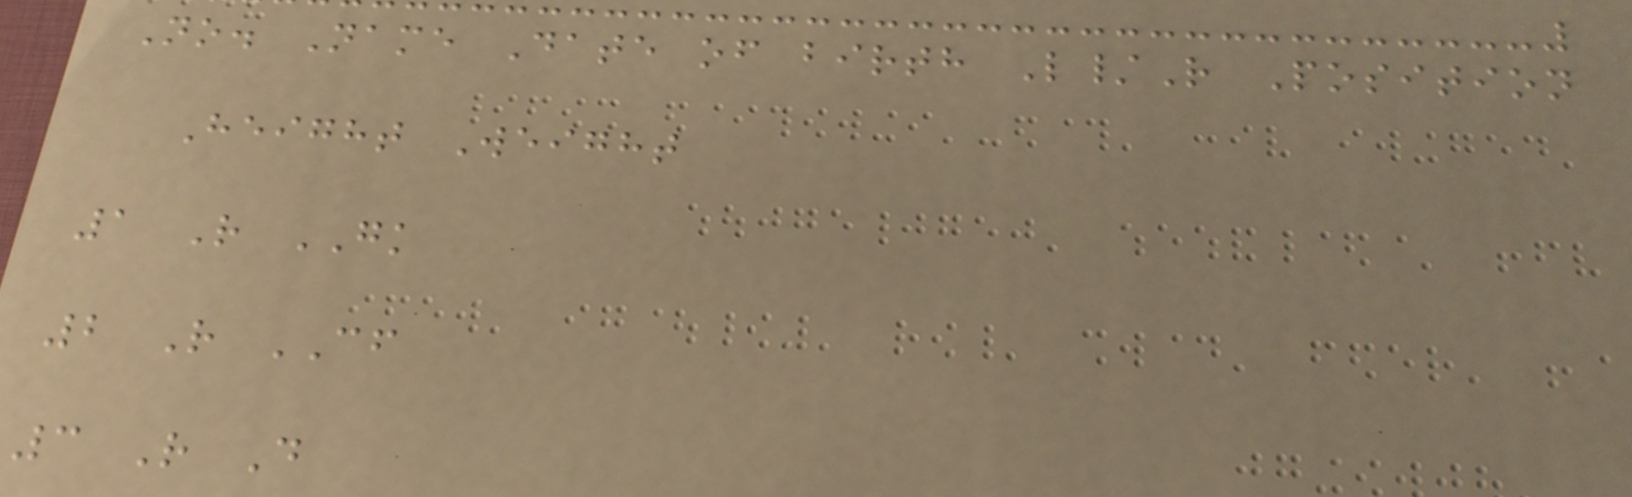No. Name Date of birth L/R Position
Height Weight
1 R GK
2 R CF
3 R D
